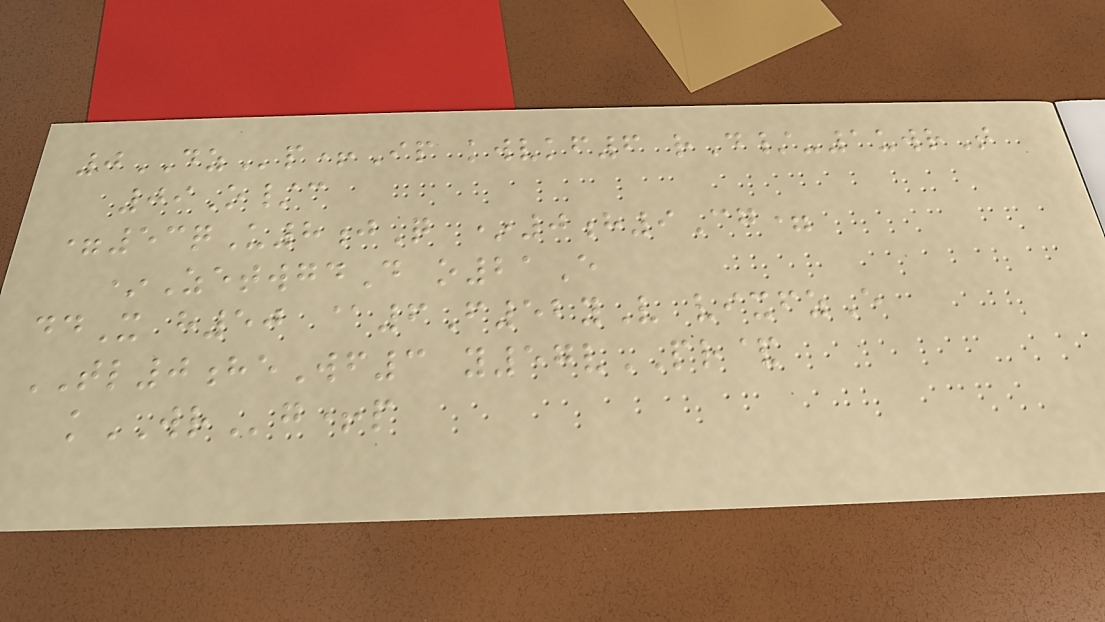0DZp+Ip kwvkf6 rD/-1uwrT
09O/c
=53qU8jQ *0h9Cg=
*ZetwgdD o21E
ddX h50 @6F52yV vixfzE
TL0heWf3 y57vPR&
kWRg+p
